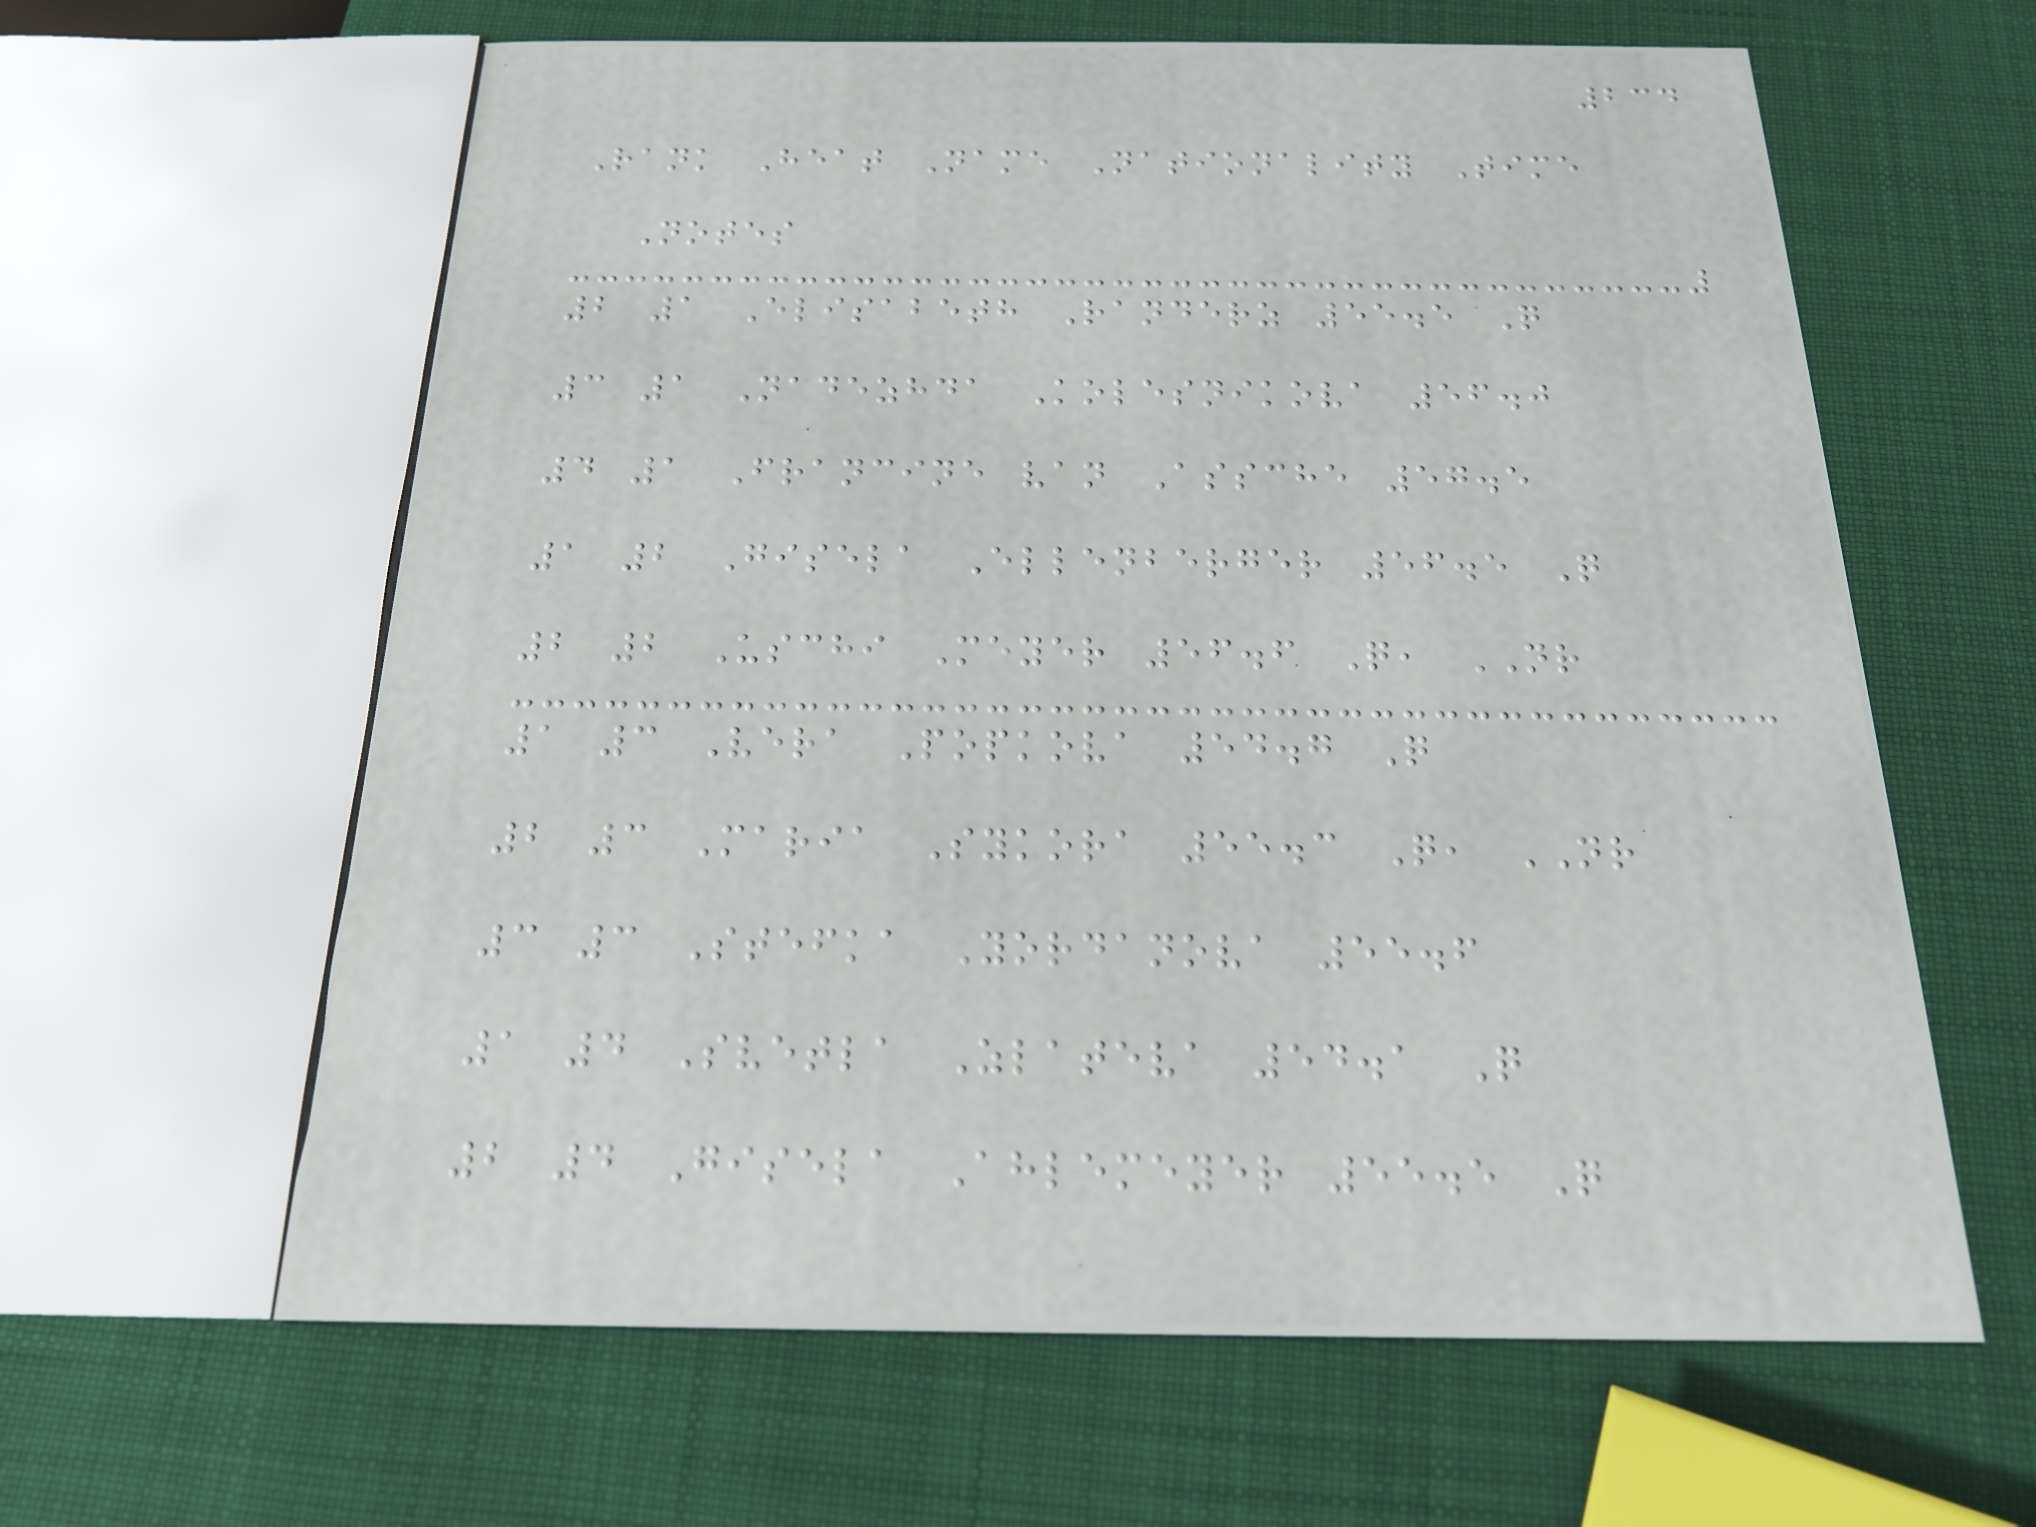234
Rank Heat Name Nationality Time
Notes
2 1 Elisabeth Randerz 55.5 Q
3 1 Nadezhda Kolesnikova 56.0
4 1 Francine van Assche 57.5
1 2 Gisela Ellenberger 56.5 Q
2 2 Uschi Meyer 56.6 Q, NR
1 3 Vera Popkova 54.7 Q
2 3 Maria Sykora 55.3 Q, NR
3 3 Stefka Yordanova 55.6
1 4 Svetla Zlateva 54.1 Q
2 4 Gisela Ahlemeyer 55.5 Q
